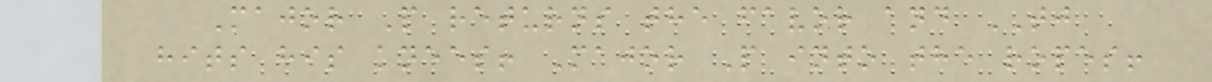Major P returns the favor and TJ
hits his knees! Major P into the ropes!
